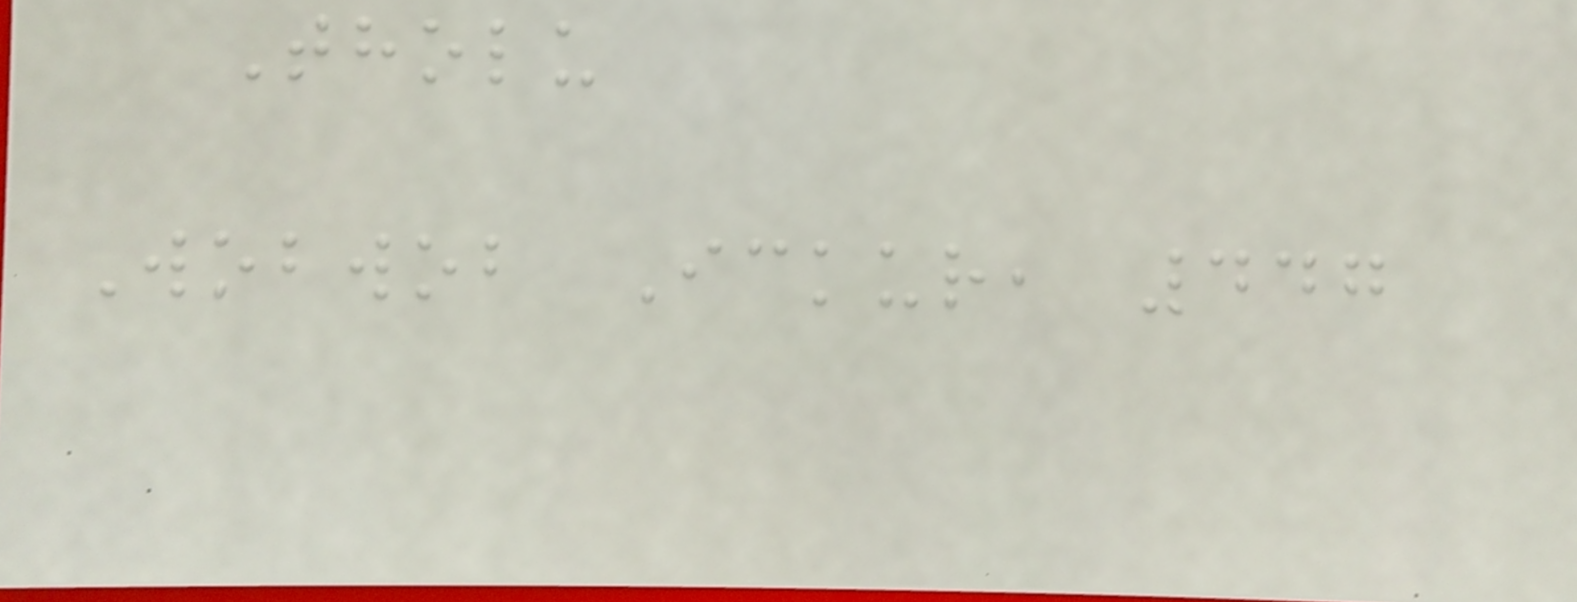Tholu
Wobwob Ickur, 447
